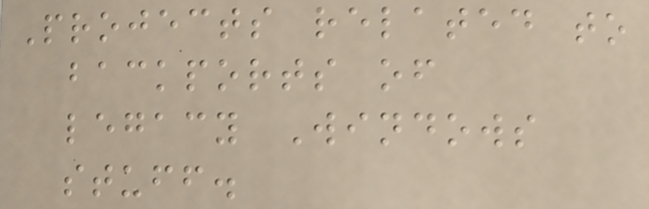Projects related to
backports of
legacy Windows
stuff.
